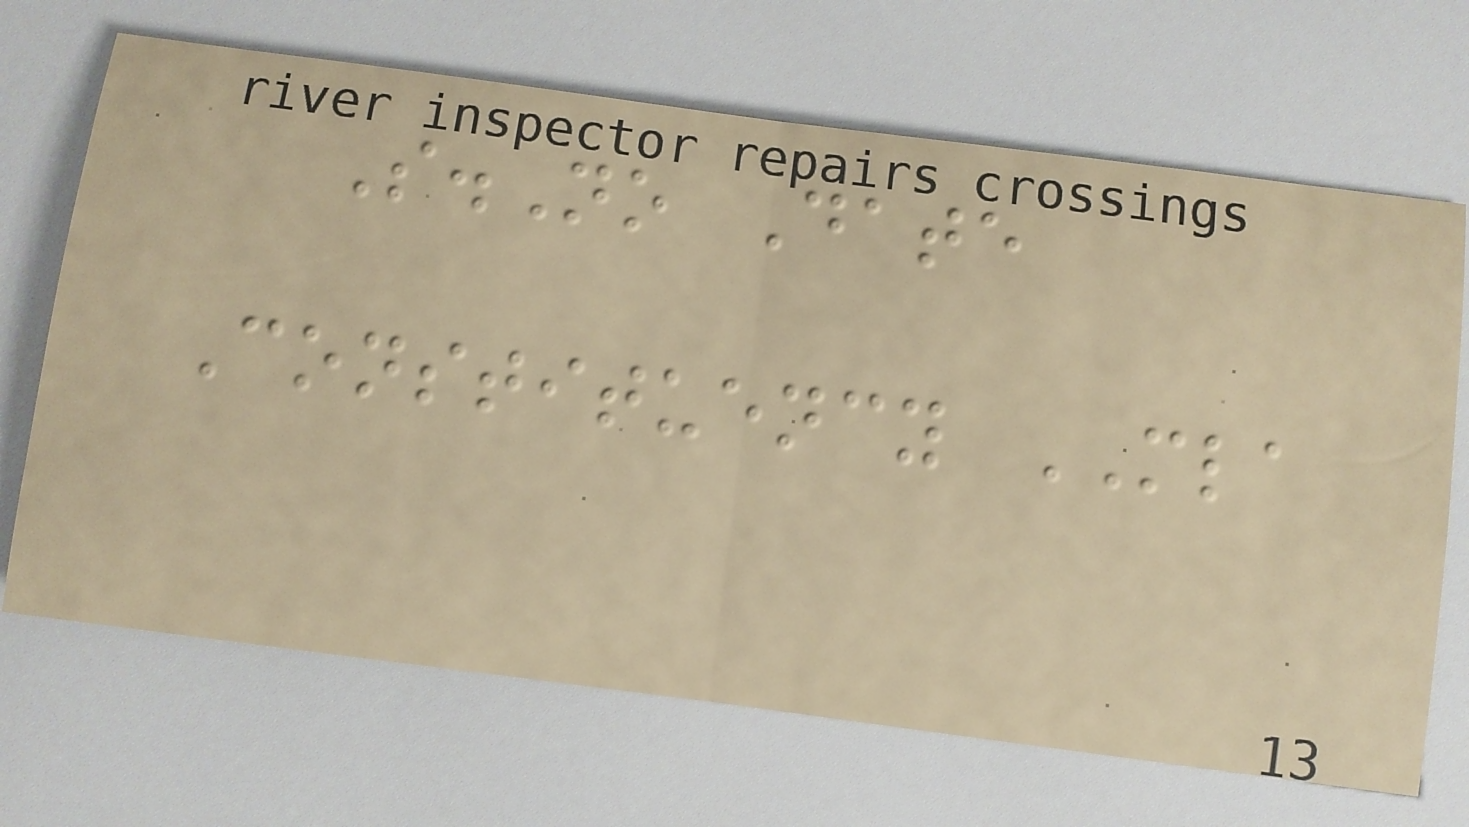S.No Date
Constituency MLA
